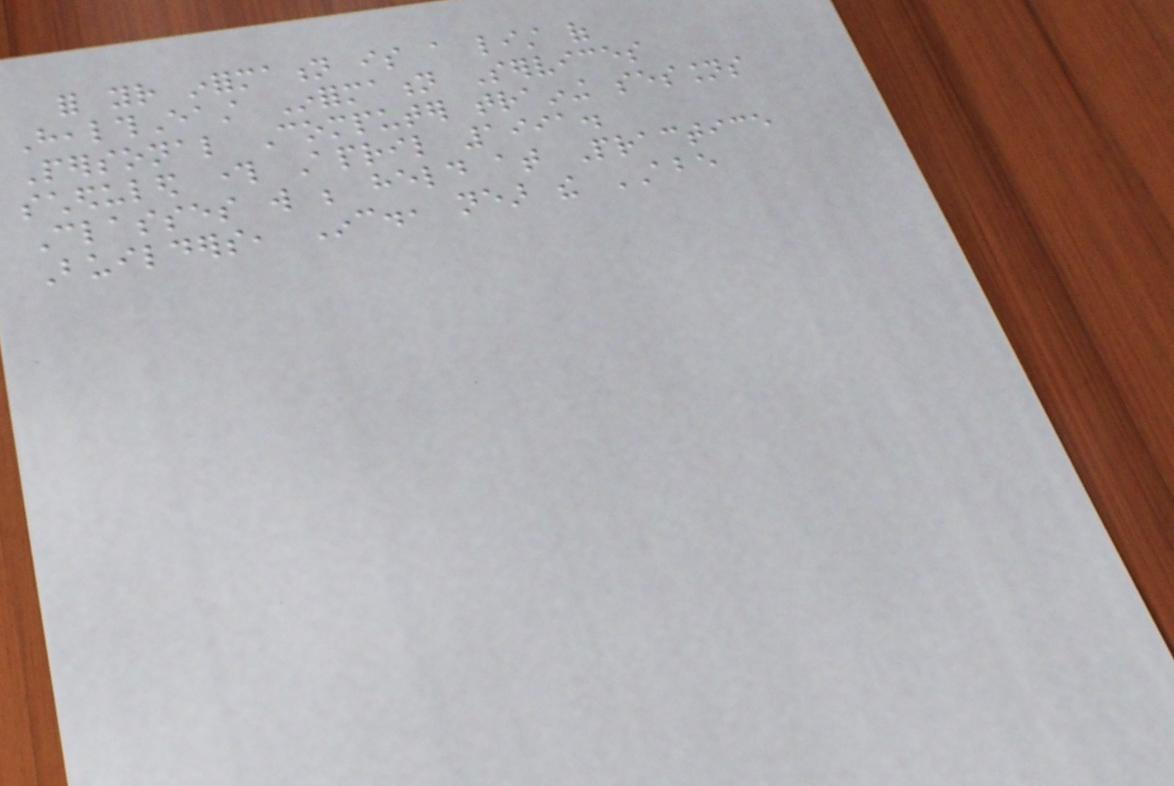for your information is a list of
HealthEast Information Services
Personal Computer training sessions
scheduled through April 1991.
Classes will be held at Practice
Builders, Inc., near the ABE
